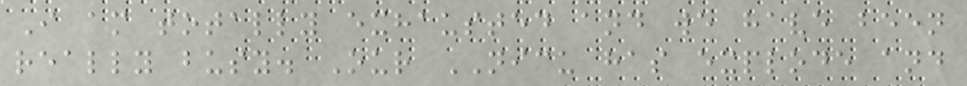I am totally exhausted and we have been
really busy. Our NICU has explode and
